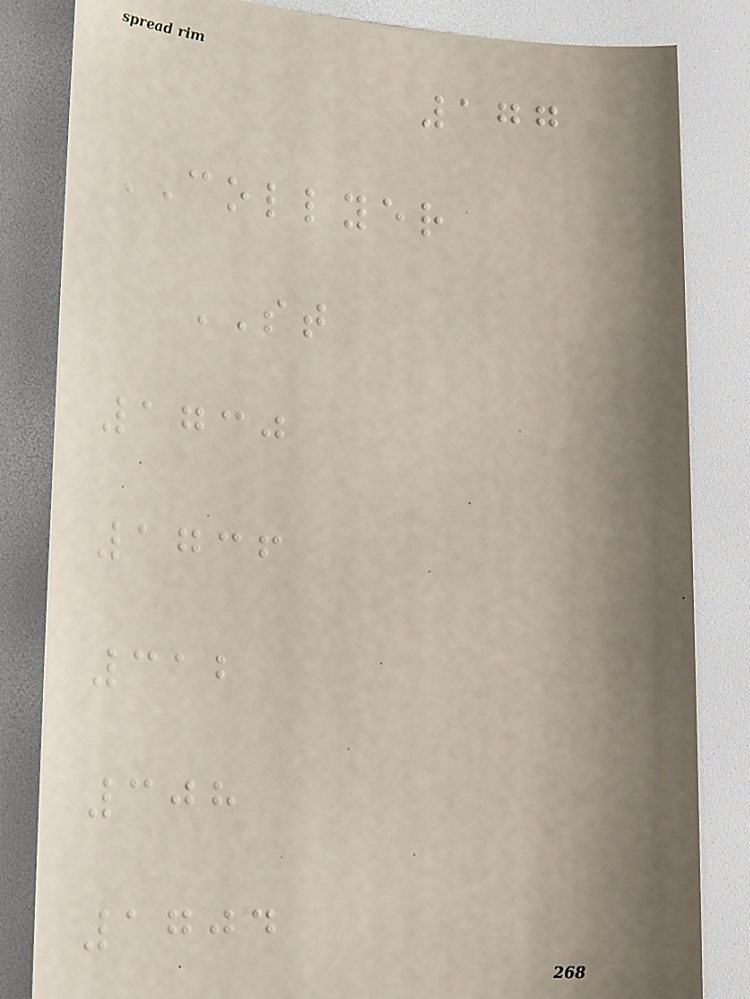177
COLLYER
ST
1730
1736
312
308
1704
